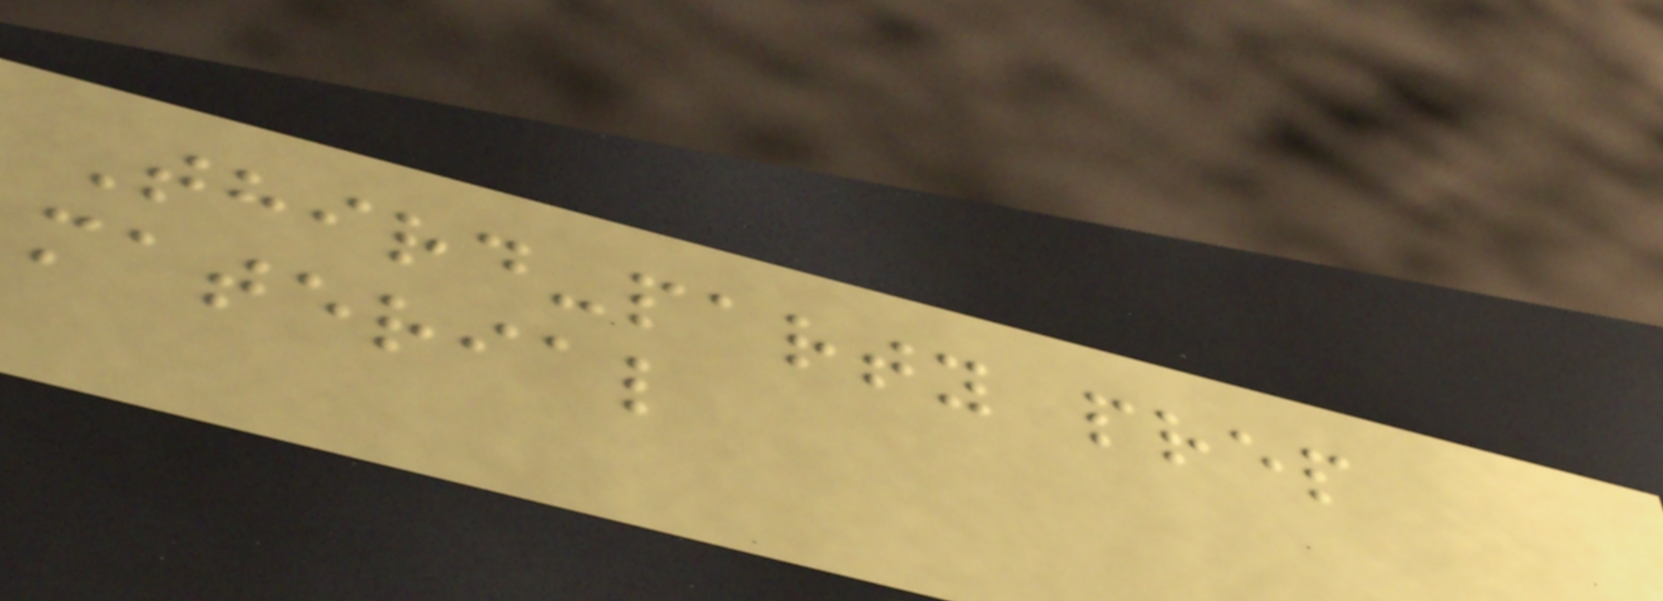Third-party prep
material
